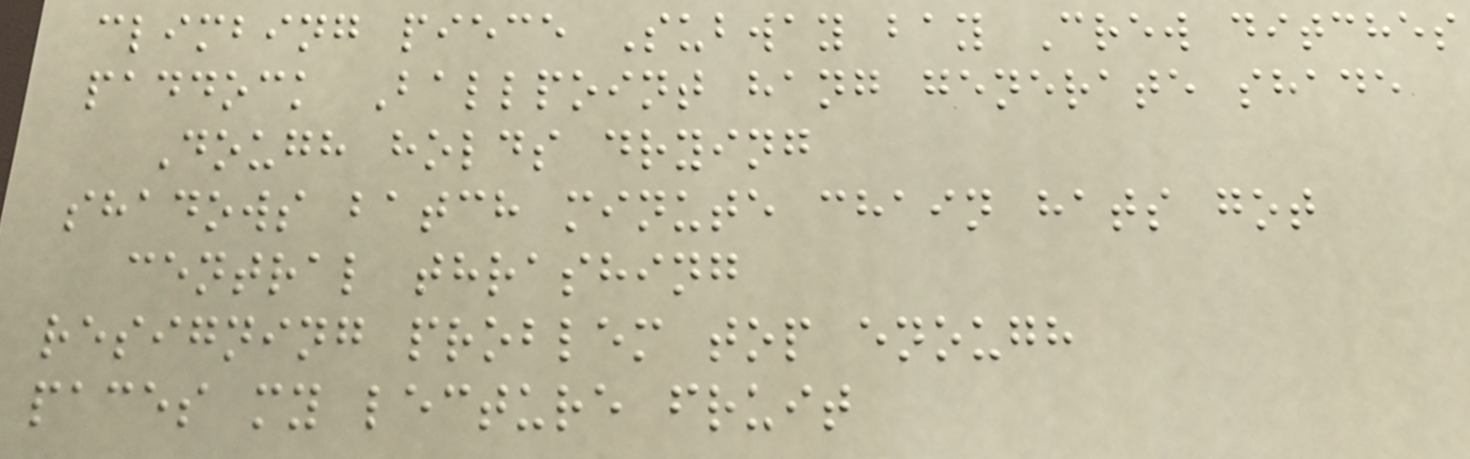climbing piece Subway bay Crew ditches
paddock Ballpoint hang generate shade
Dough holds drying
shadows batch minute chain hats got
central thrashing
resigning problem top enough
paces my lecture fruit
